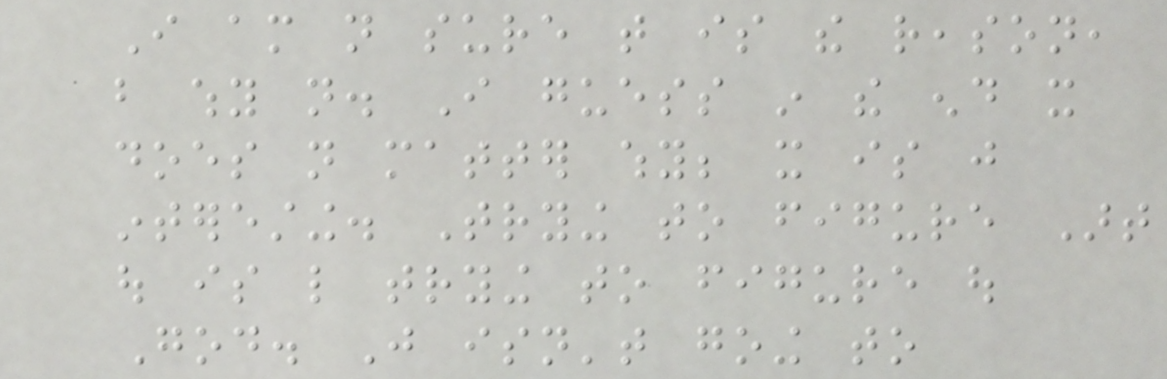I am not sure that is the reason,
but why not. I guess in the end it
does not matter why; it is just
interesting. Trying to figure Art
out is like trying to figure out
God. Just isn't going to
